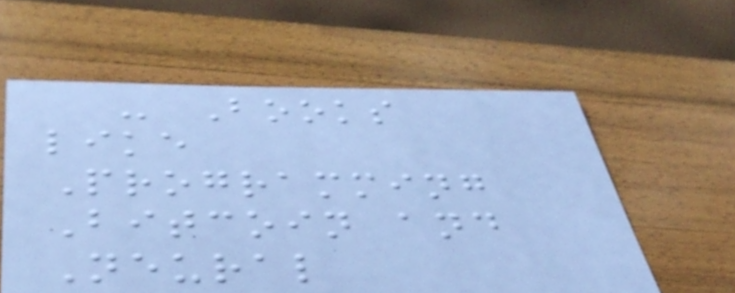- Books
like
Programming
Bitcoin and
Neural
